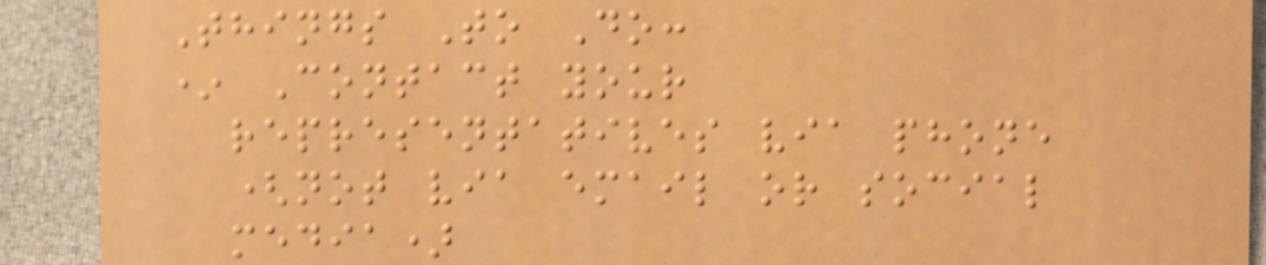Things To Do:
* Contact your
representatives via phone
(not via email or social
media)
